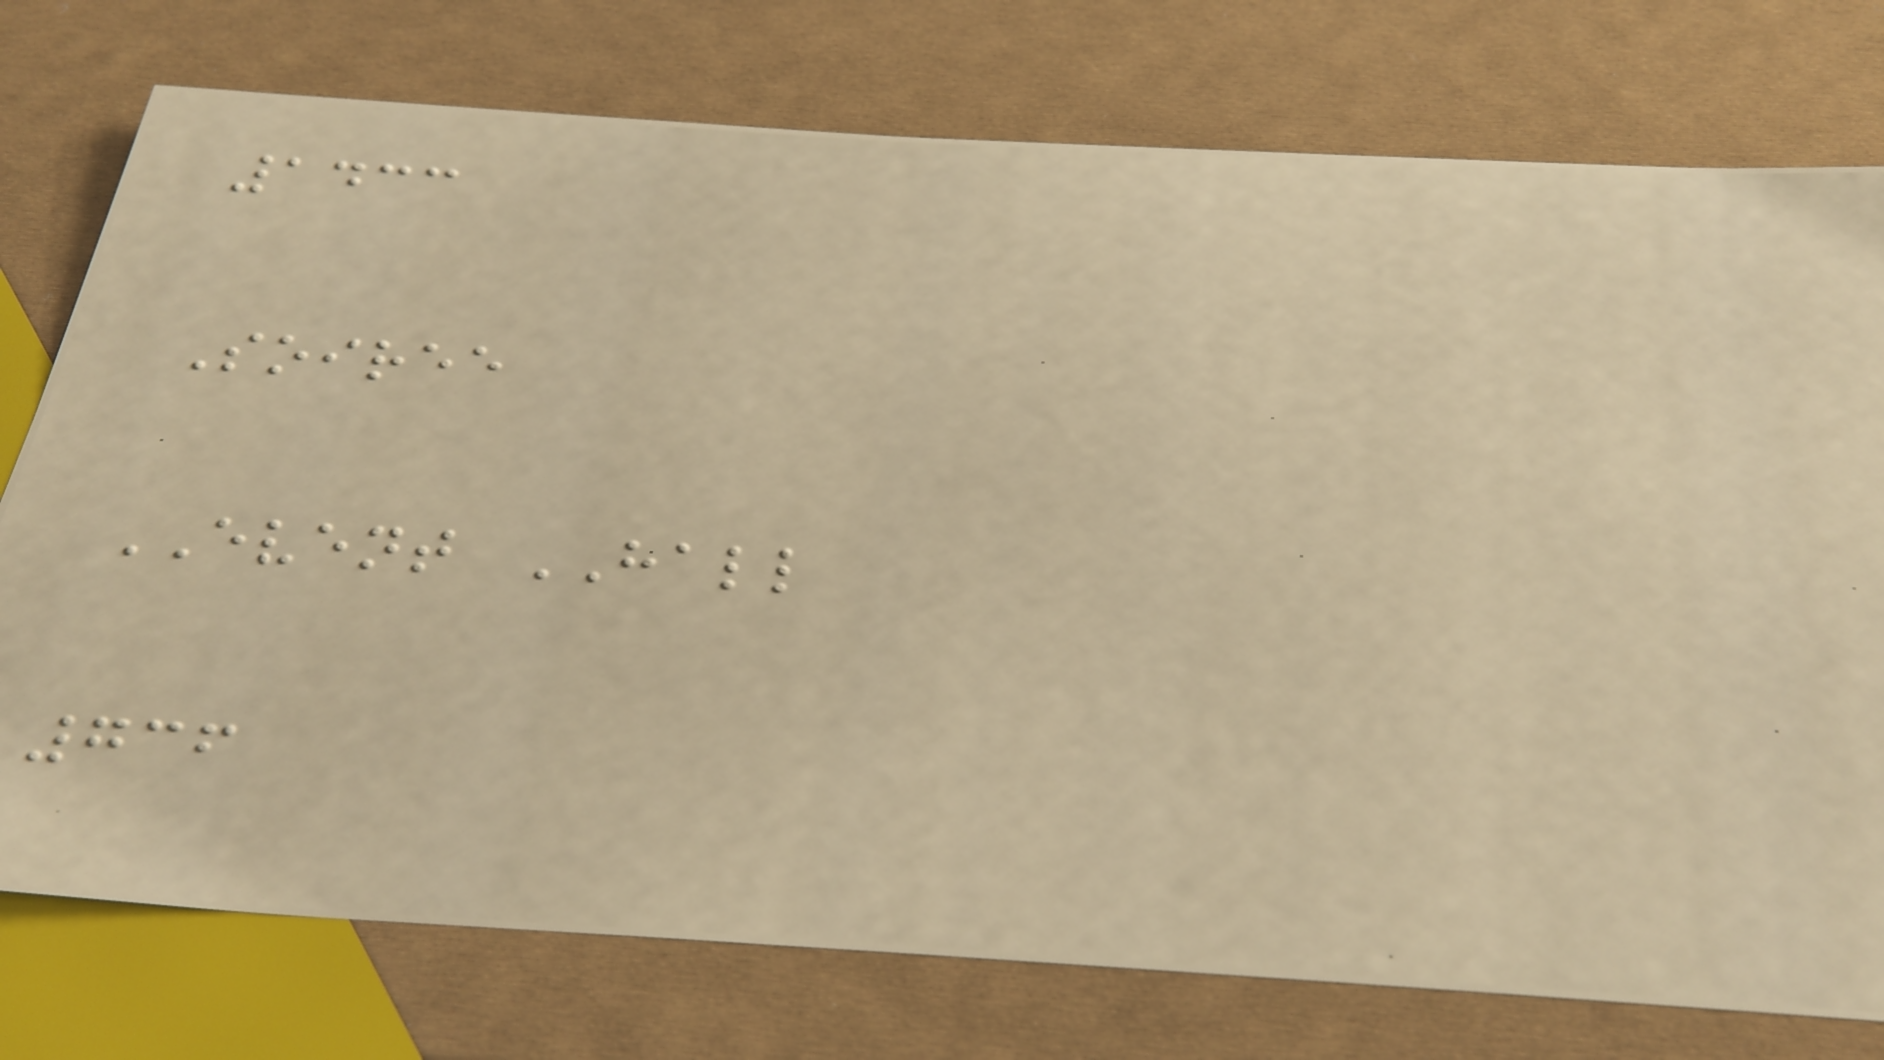1433
Soiree
EVENT HALL
736
